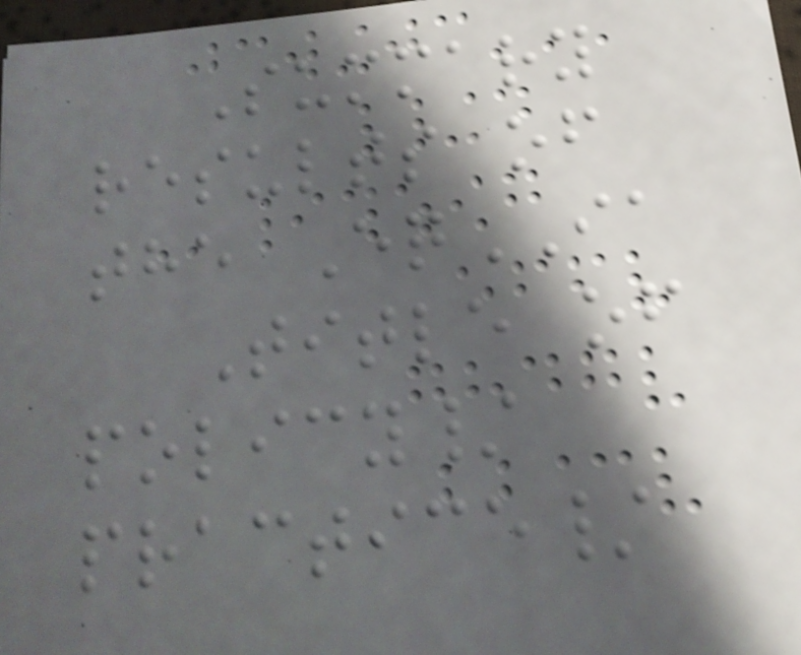Summary
results of
the EqIA
Title of
policy/
practice/
